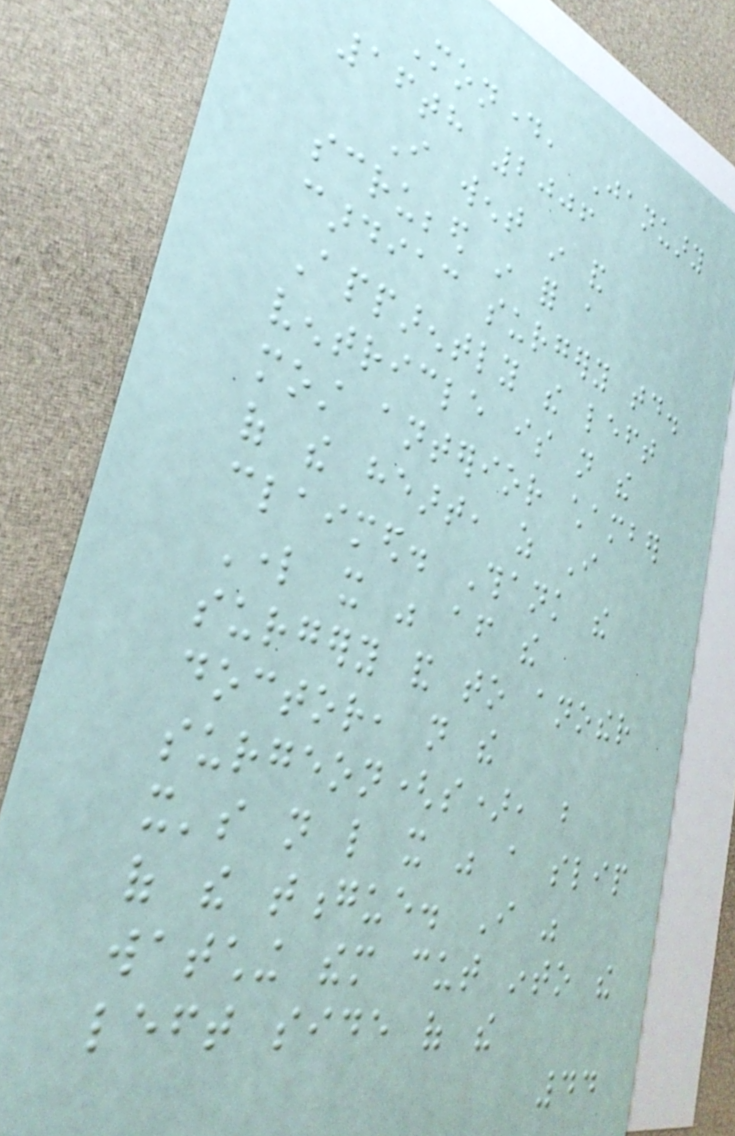Monday, January
16th 2006
I went in and
scrubbed in for a
cardiac surgery today.
Apparently the left
ventricle is not the
most anterior chamber
of the heart, as I
claimed. Thank the
Lord it was after the
surgery and to another
doctor, not the
surgeon(s), but
it's not like it was a slip
of the tongue. I was
watching them cut into the
left side of the
44
